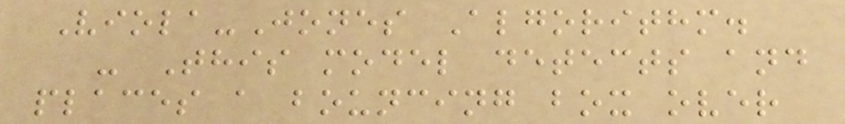Viola-Jones Algorithm.
- This model detects and
places a bouncing box over
